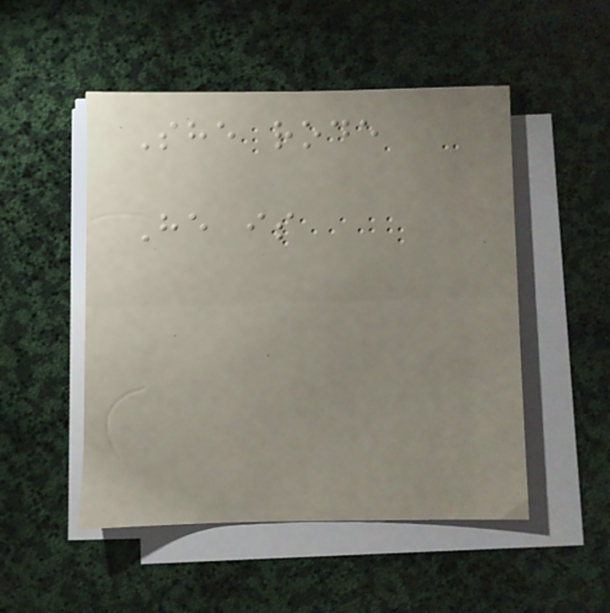She rode
He is
